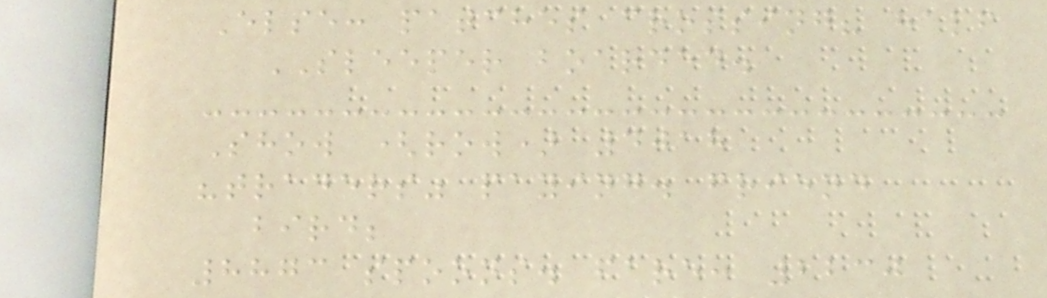Else: patches crossing? half
SLEEPER boarded.
Show (row) 4018
"traders" paying. friend
bird;
8873 spoons. fare: 2230
